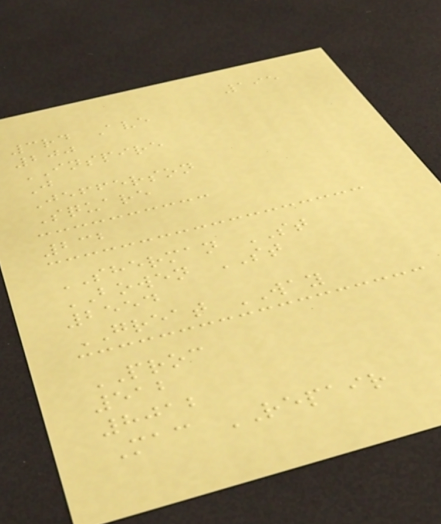195
3rd Ave
200
INSPIRE
J
Jefferson
Square
232
SHERMAN ST
BOWEN ST
2554
GREAT WAY
PROC
512
8012
Mac REPAIR
